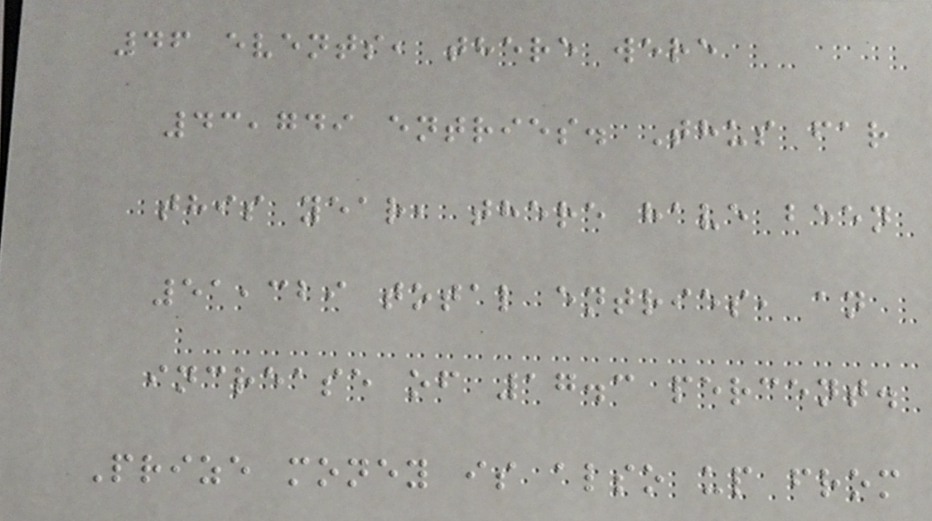46 events, there were
43,749 entries. Thus far
this year, there have been
51,329 total entries, an
increase of 17.3 percent.
Prize money is also up from
